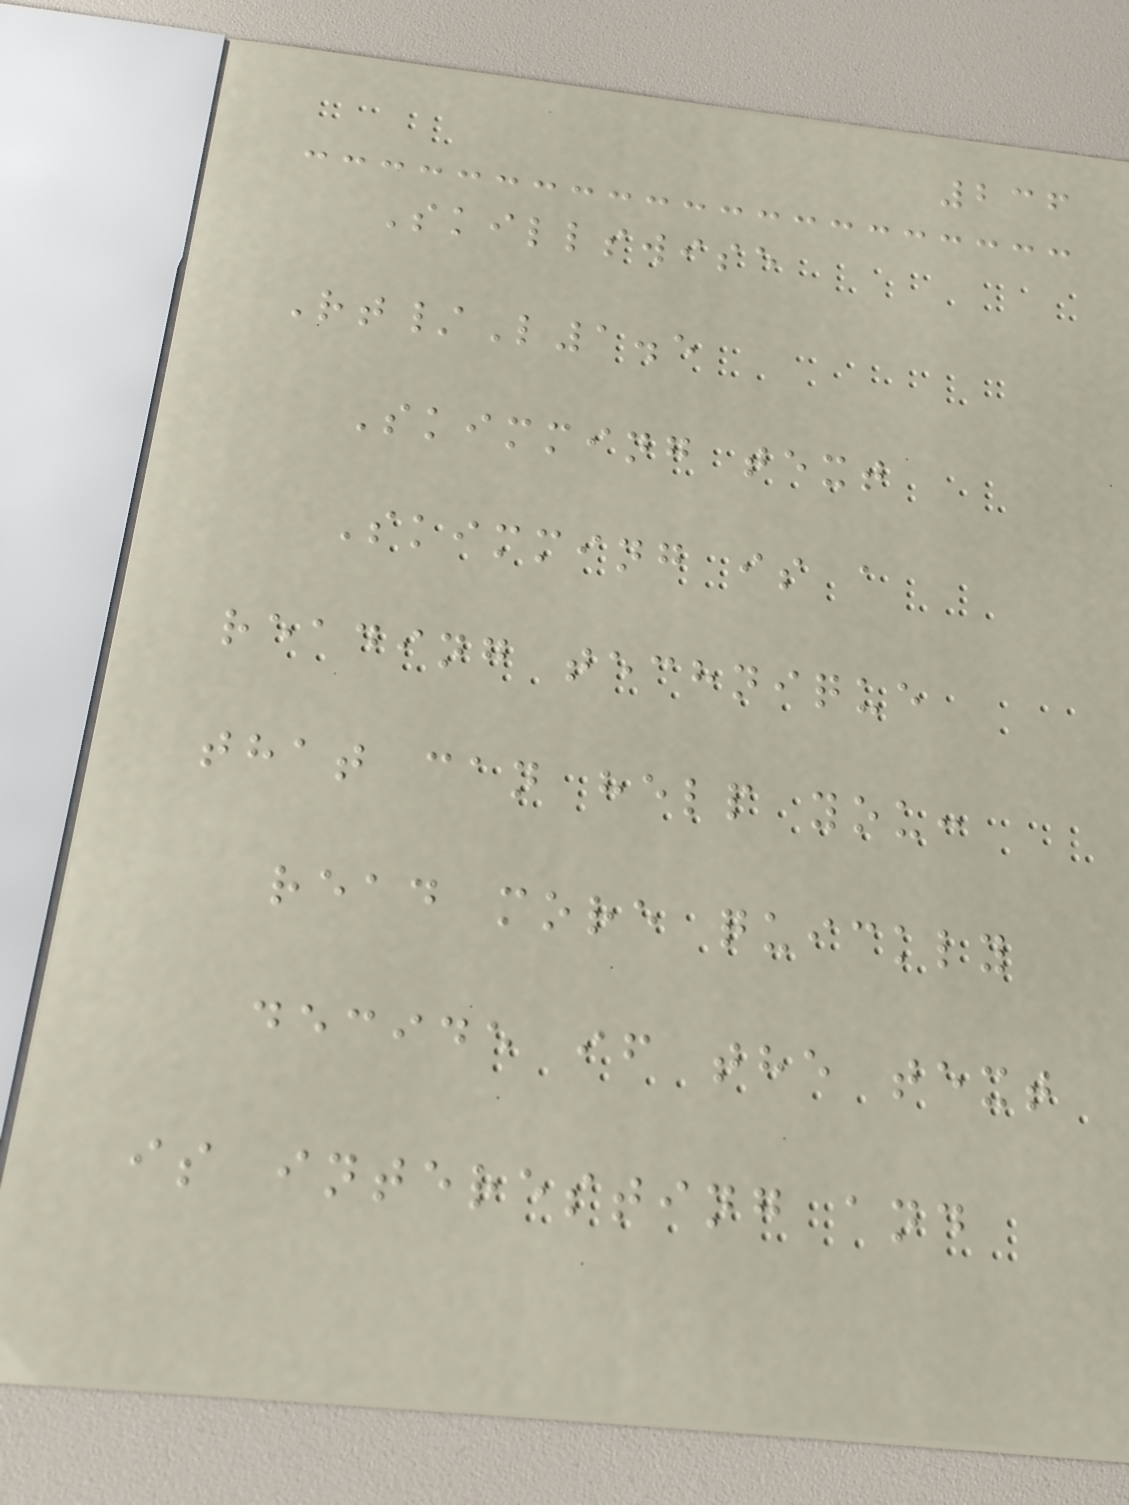236
Skillswise
Rt/L1.5
Skimming text
Skimming is a
reading technique
that can help you:
read more quickly
decide if the text
is interesting and
